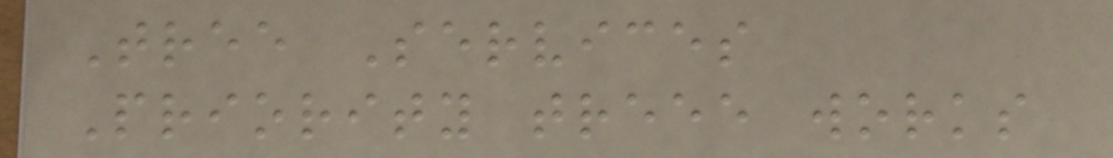Tree Services
Priority treee works
